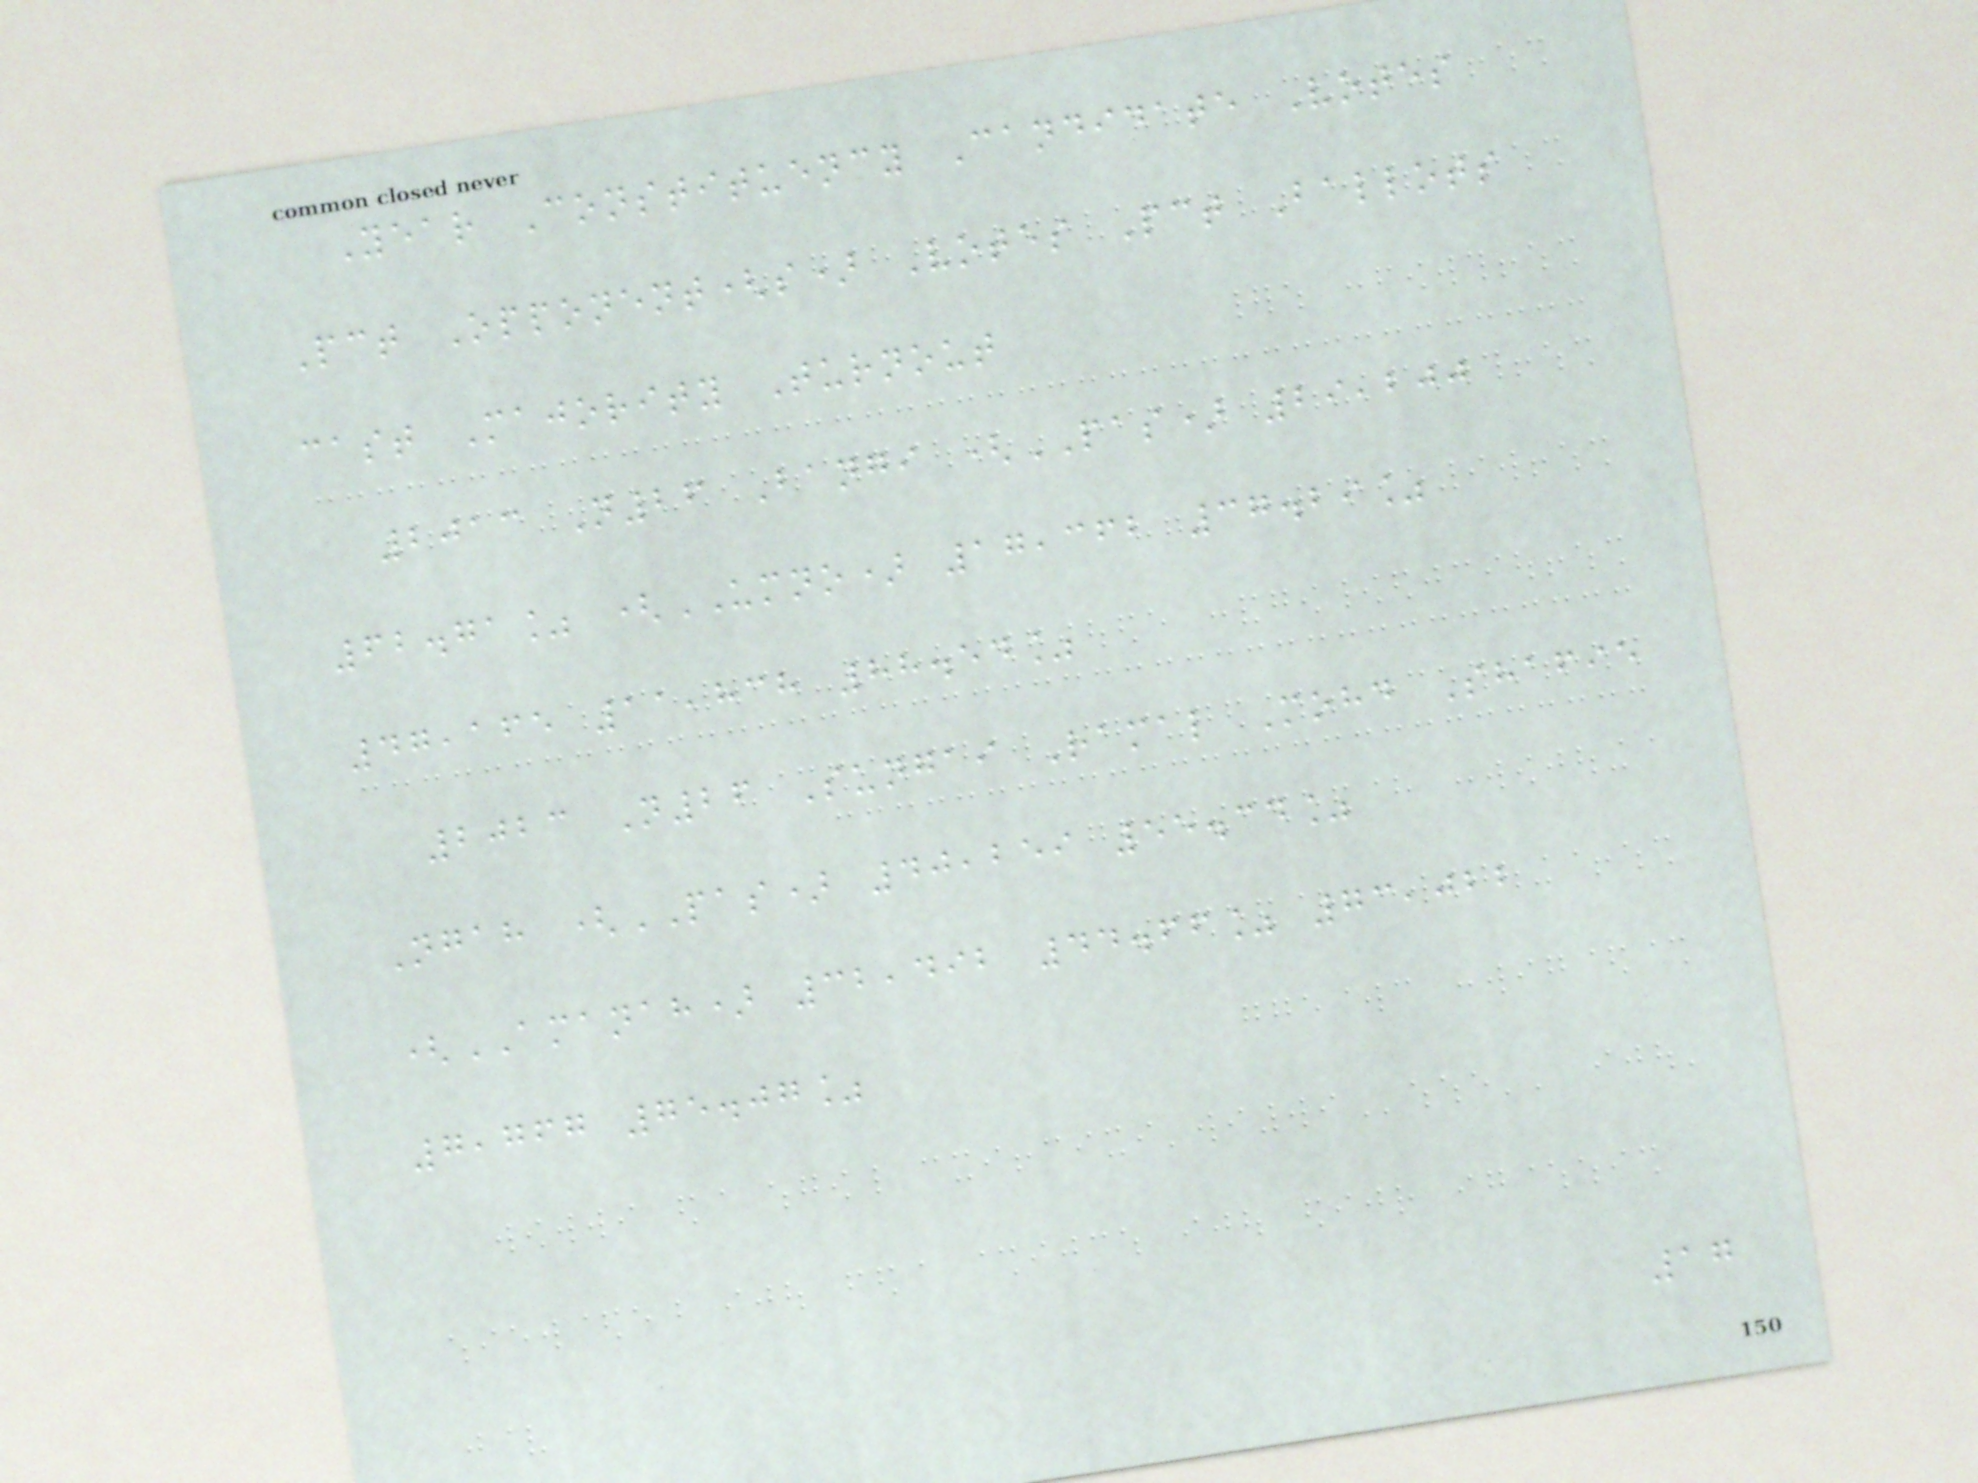Year Constituency Candidate Votes
Pct Opponent(s) Votes Pct Ballots
cast Majority Turnout
2013 N26 Bangi (PAS) 29,200
62.71% (UMNO) 17,362 37.29%
47,165 11,838 88.54%
2023 N26 Sungai Ramal Mohd Shafie
Ngah (PAS) 40,259 55.34%
(AMANAH) 32,492 44.66% 73,022
7,767 75.07%
17
